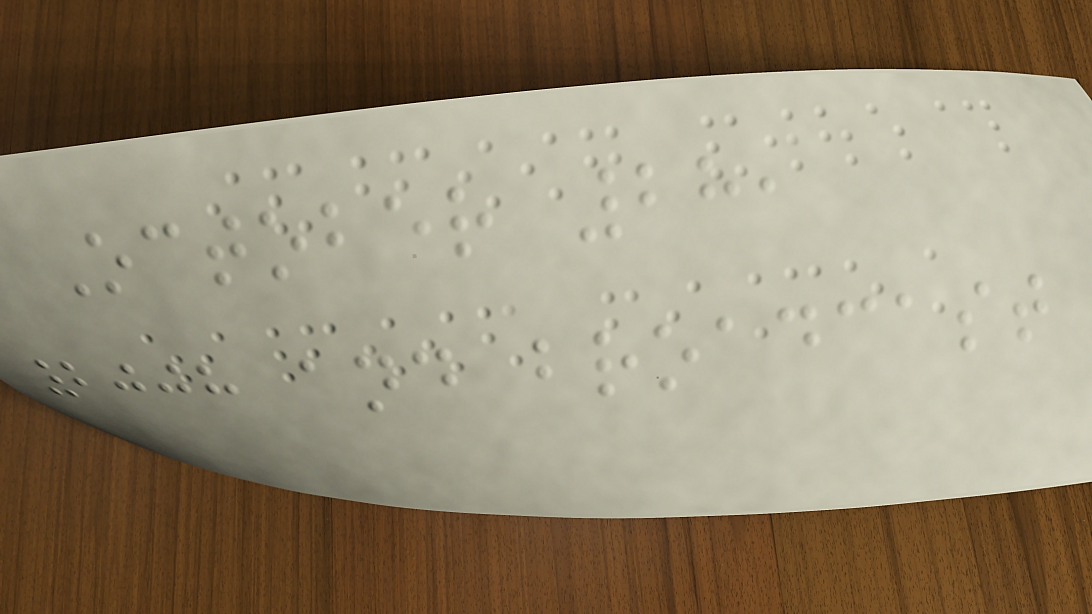October 28,
2008 and broadcast
